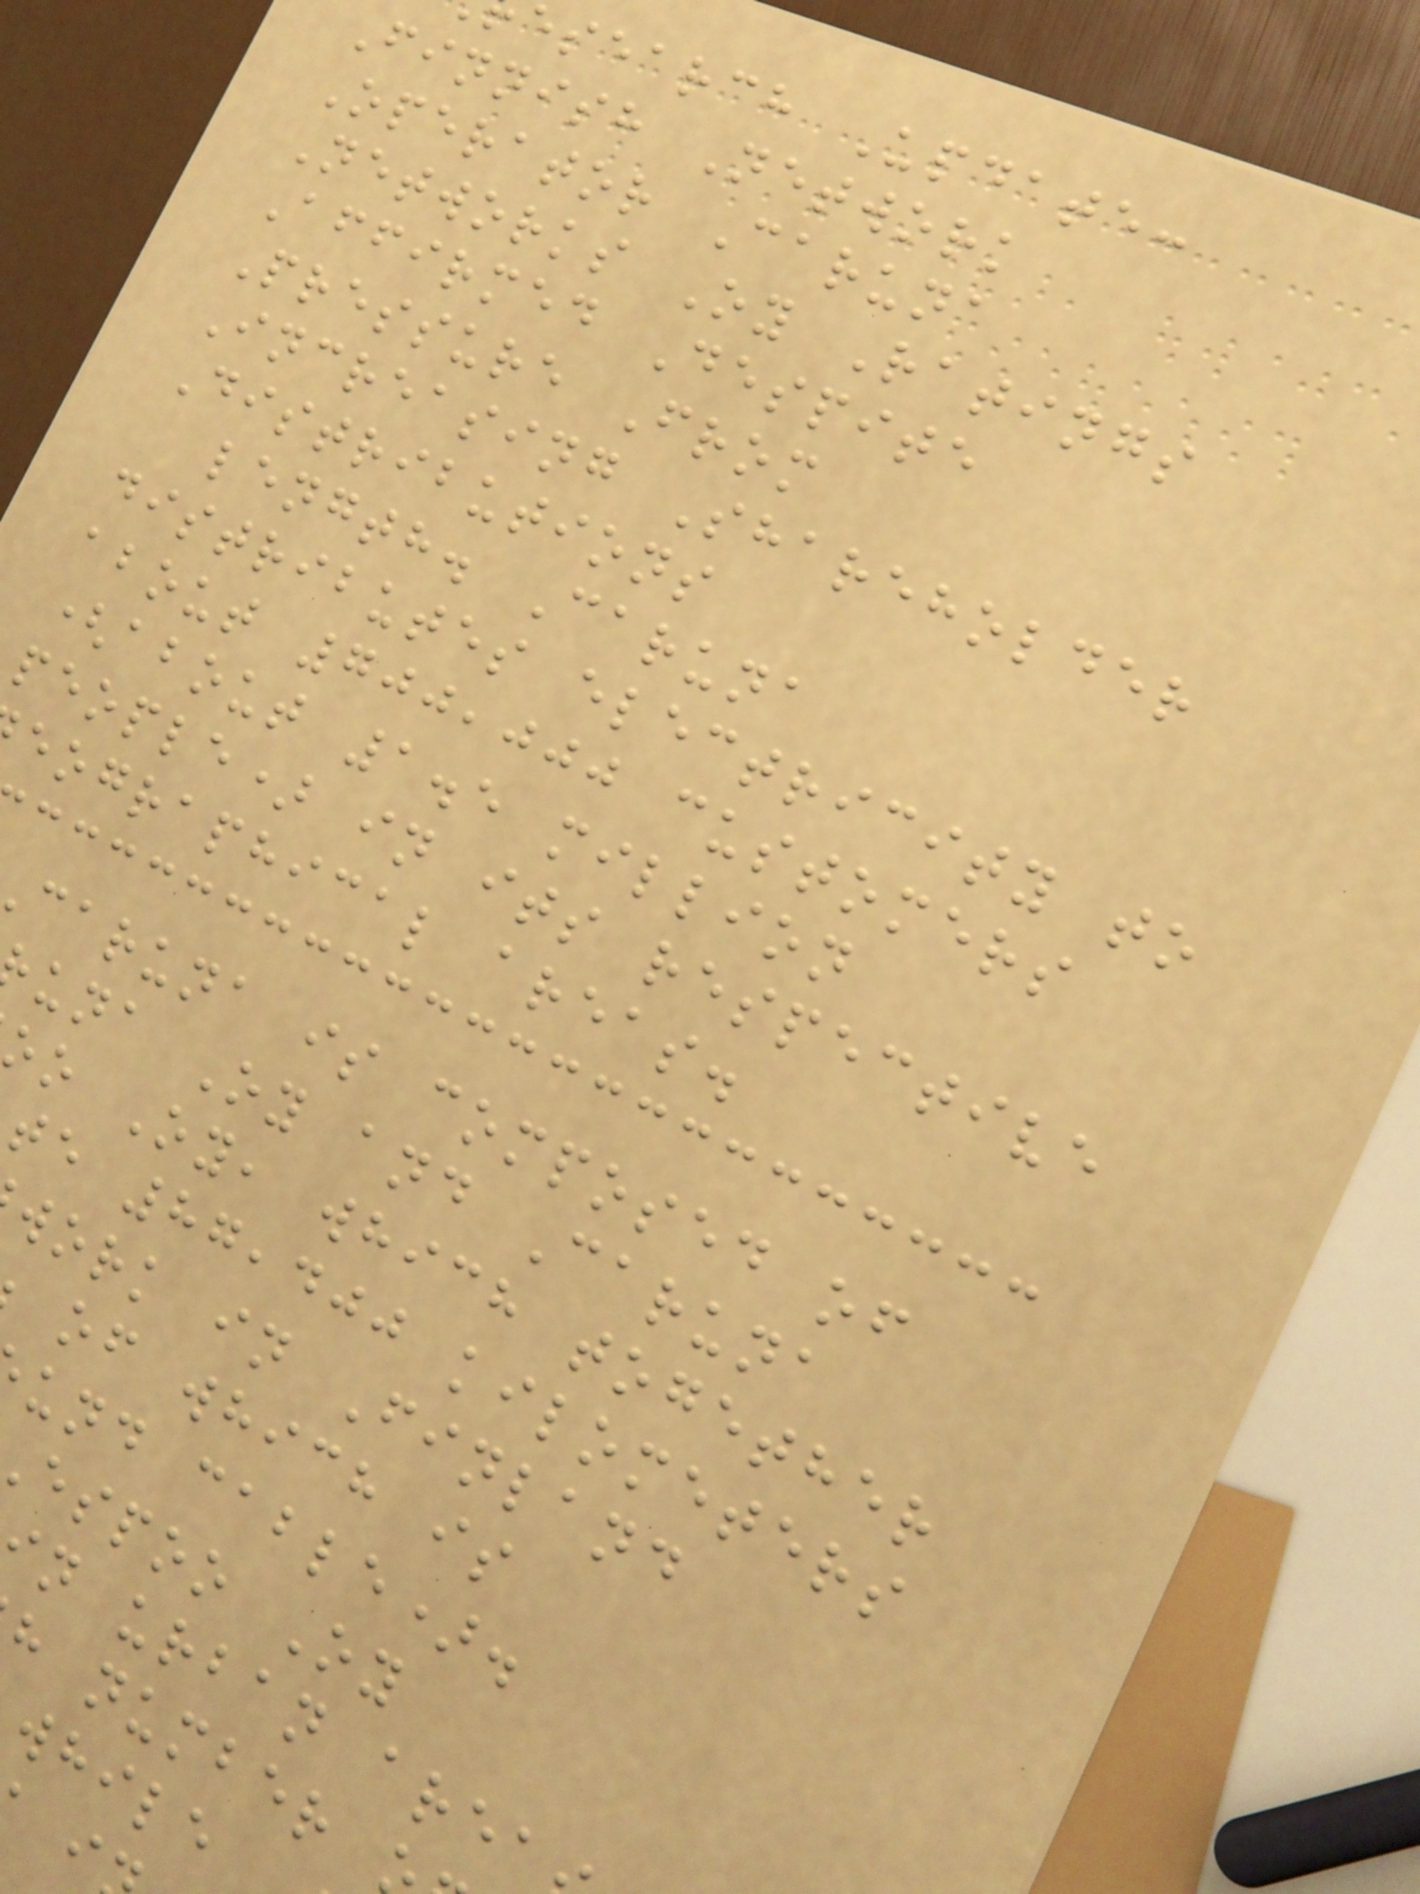esearch Update:
Finnish Network
Operator Caruna
Networks Oy Ratings
Affirmed Despite
Pressure From
Increasing Shareholder
Distributions
length. Caruna
distributes electricity to
about 700,000 customers
(about 1.5 million
people) in its respective
eographical areas.
caruna is composed of
una Oy and Caruna
oo Oy, which together
te 87,400 kilometers
work in Finland
of which is
und cable).
espoo Oy
n urban area
h number
